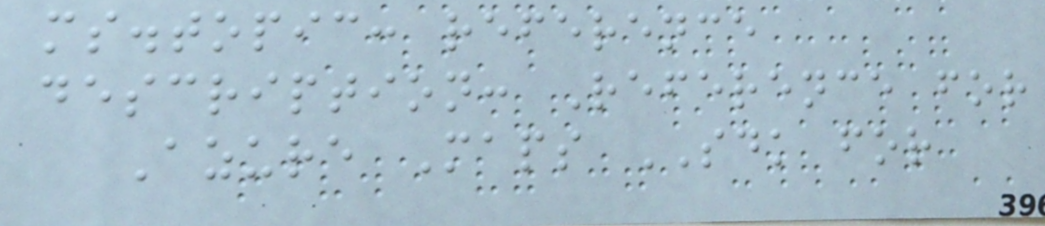ms.topic: reference
description: Reference for
Azure Maps SDK for
